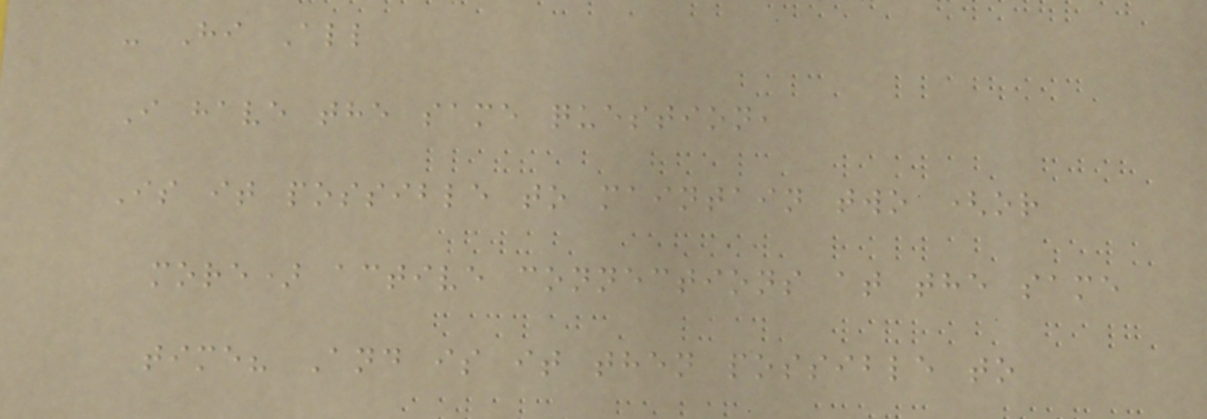- Hi All
I have the same question,
Is it possible to maintain two (or
more) active connections at the same
time? And is it then possible to
